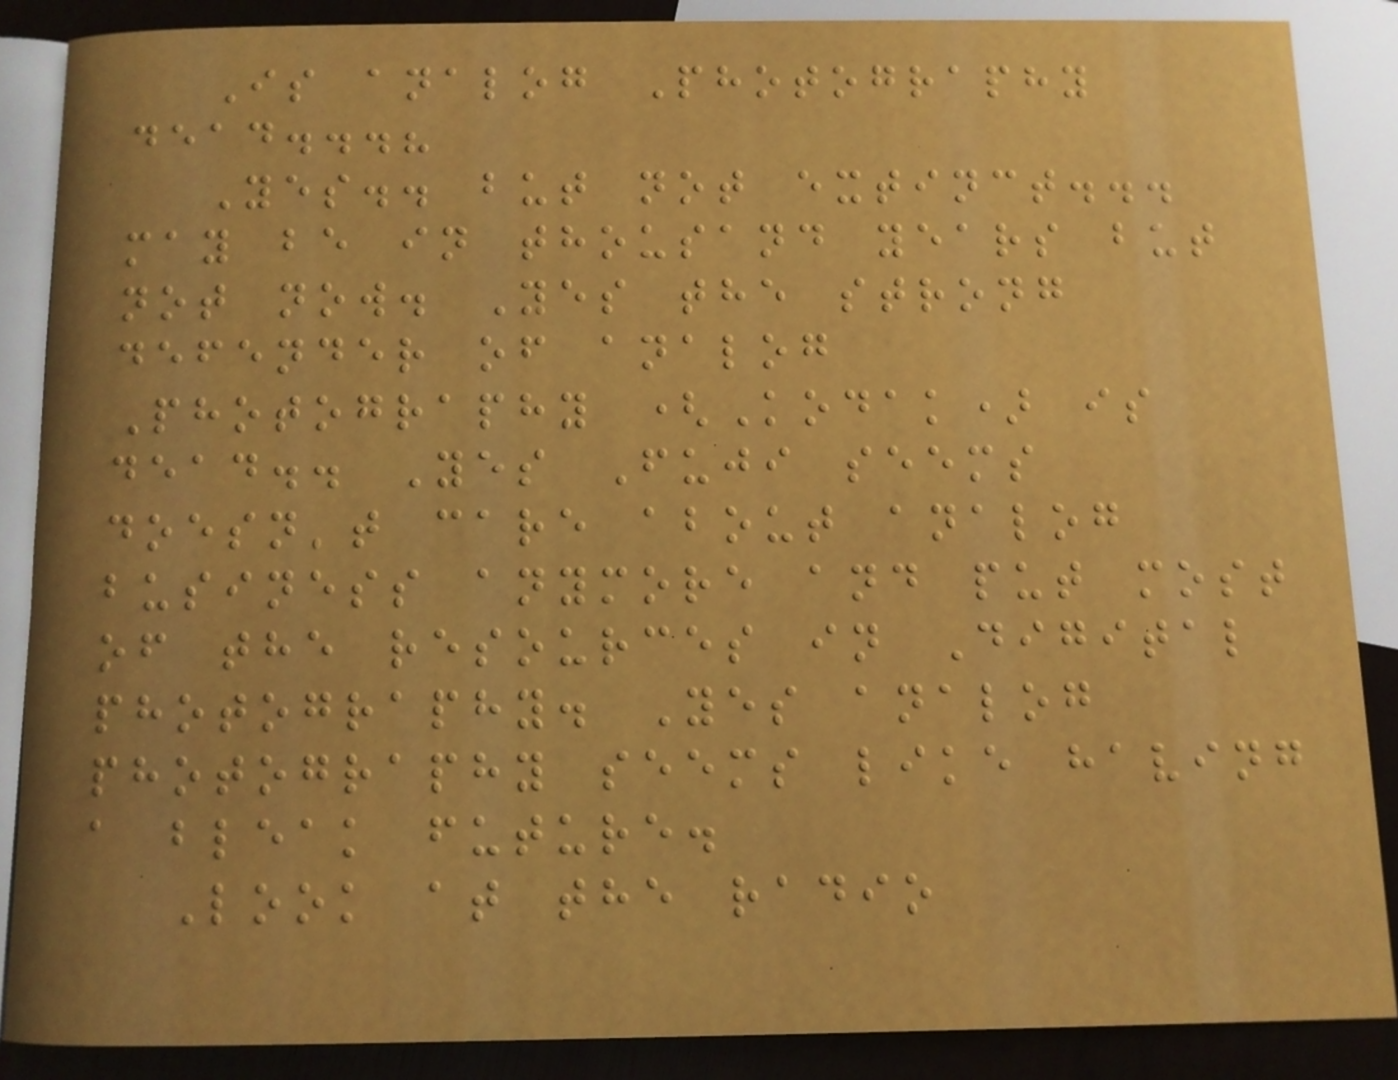Is analog Photography
dead...?
Yes.. but not extinct...
may be in thousand years but
not now. Yes the strong
defender of analog
Photography (Kodak) is
dead.. Yes Fuji seems
doesn't care about analog
business anymore and put most
of the resources in Digital
photography. Yes analog
photography seems like having
a bleak future.
Look at the radio
